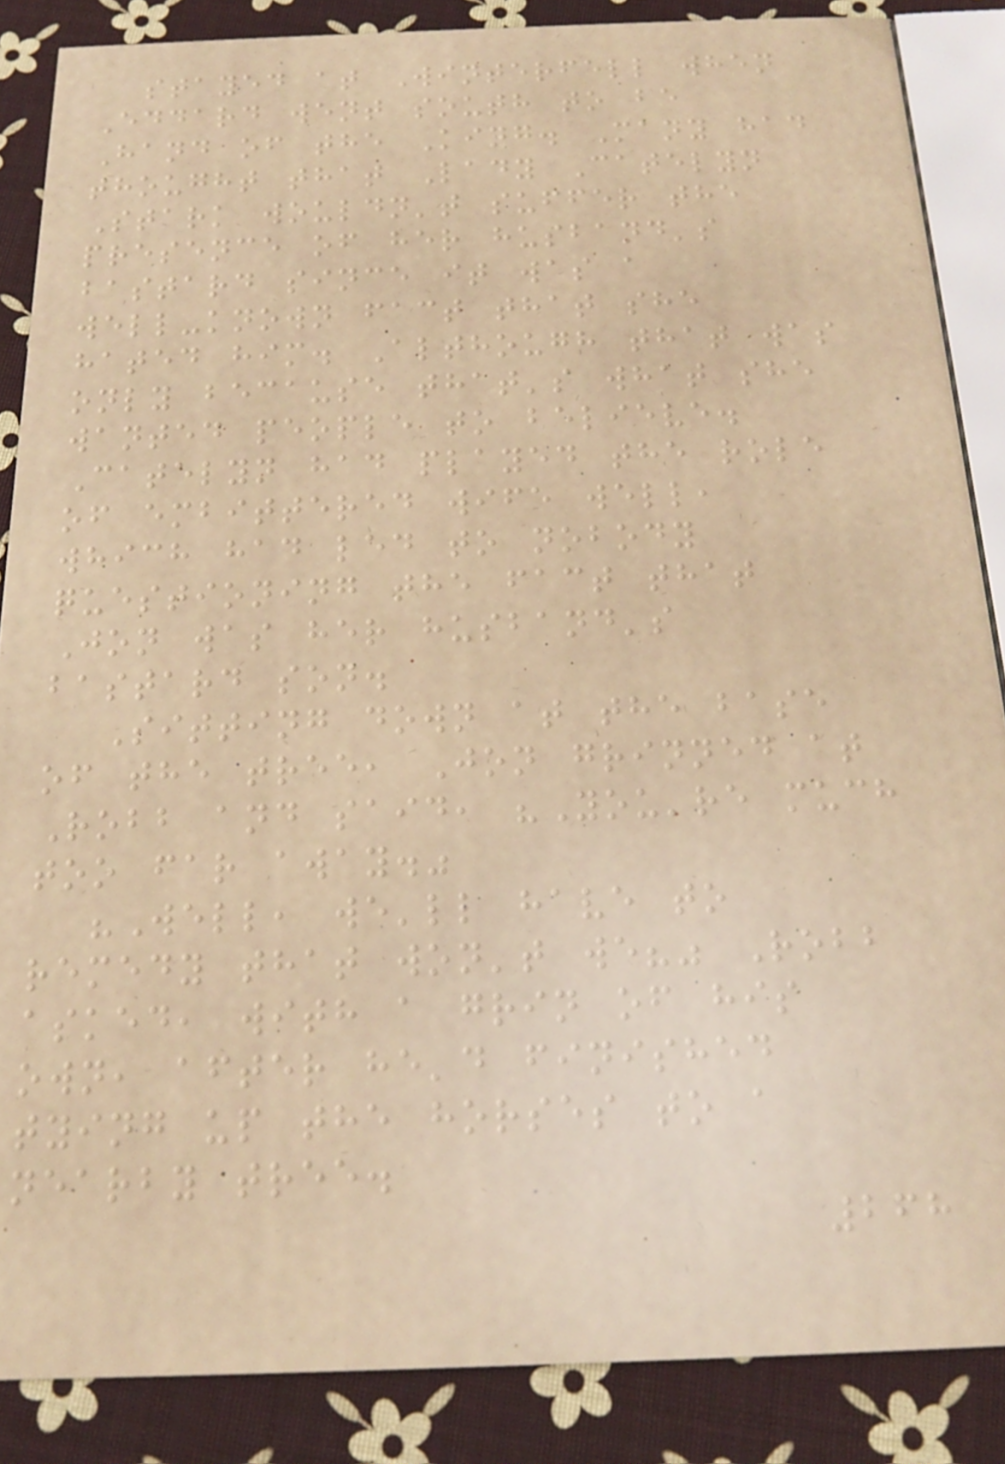stayed at Winterfell when
Eddard went south to be
Hand of the King. Many had
thought that Lady Catelyn
Stark wouldn't suffer the
presence of her husband's
bastard since it was a
well-known fact that she
hated him. Although that was
only because that's what she
wanted people to believe.
Catelyn had played the role
of embittered wife well,
which had led to nobody
questioning the fact that
Jon was her husband's
bastard son.
Sitting down at the base
of the tree, Jon grinned at
Robb and said, "You're much
too far away."
"Well, we'll have to
remedy that won't we?" Robb
asked, with a grin of his
own, after he'd finished
tying up the horses to a
nearby tree.
268
